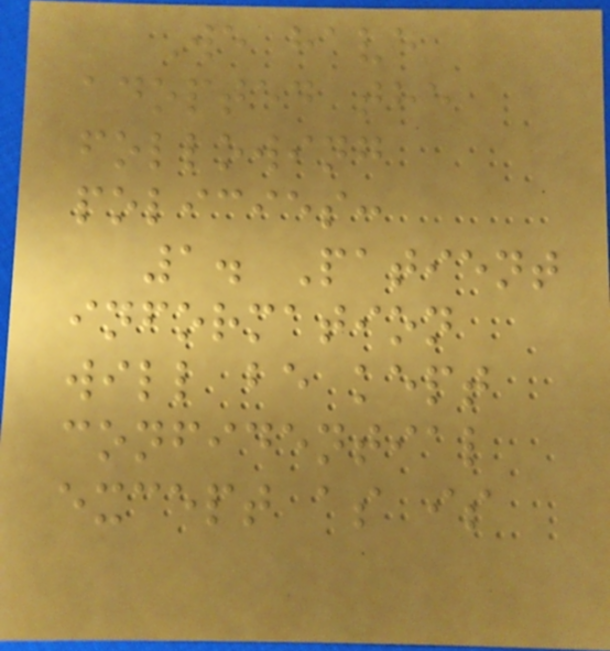We have
adopted the
following
policies:
1. Patient
information
will be kept
confidential
except as is
